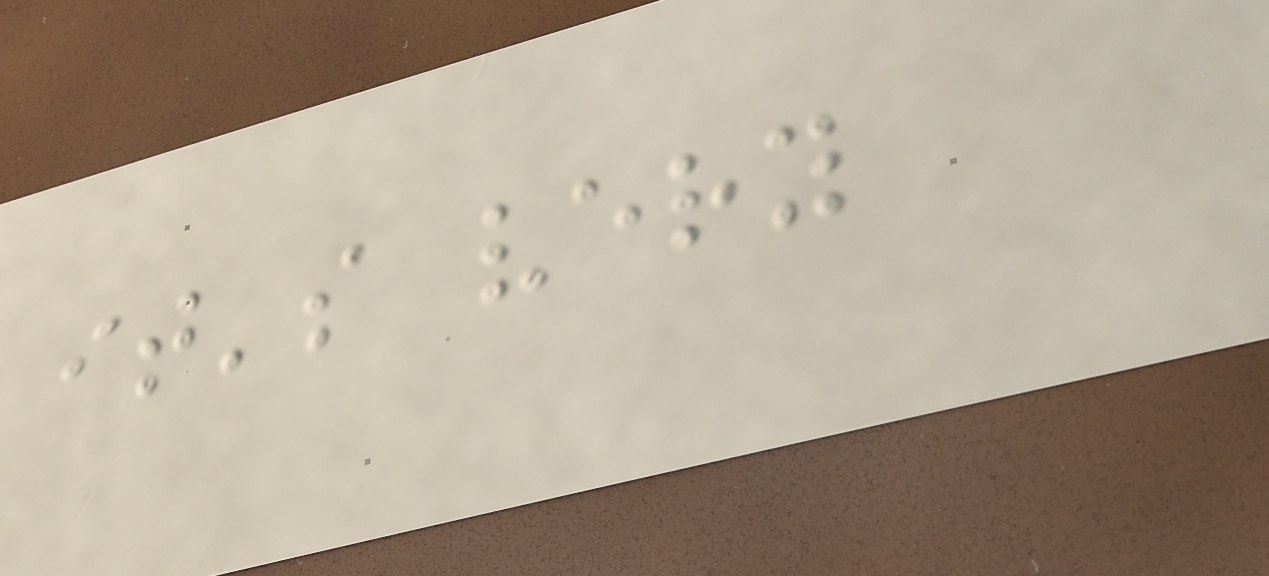it's very
